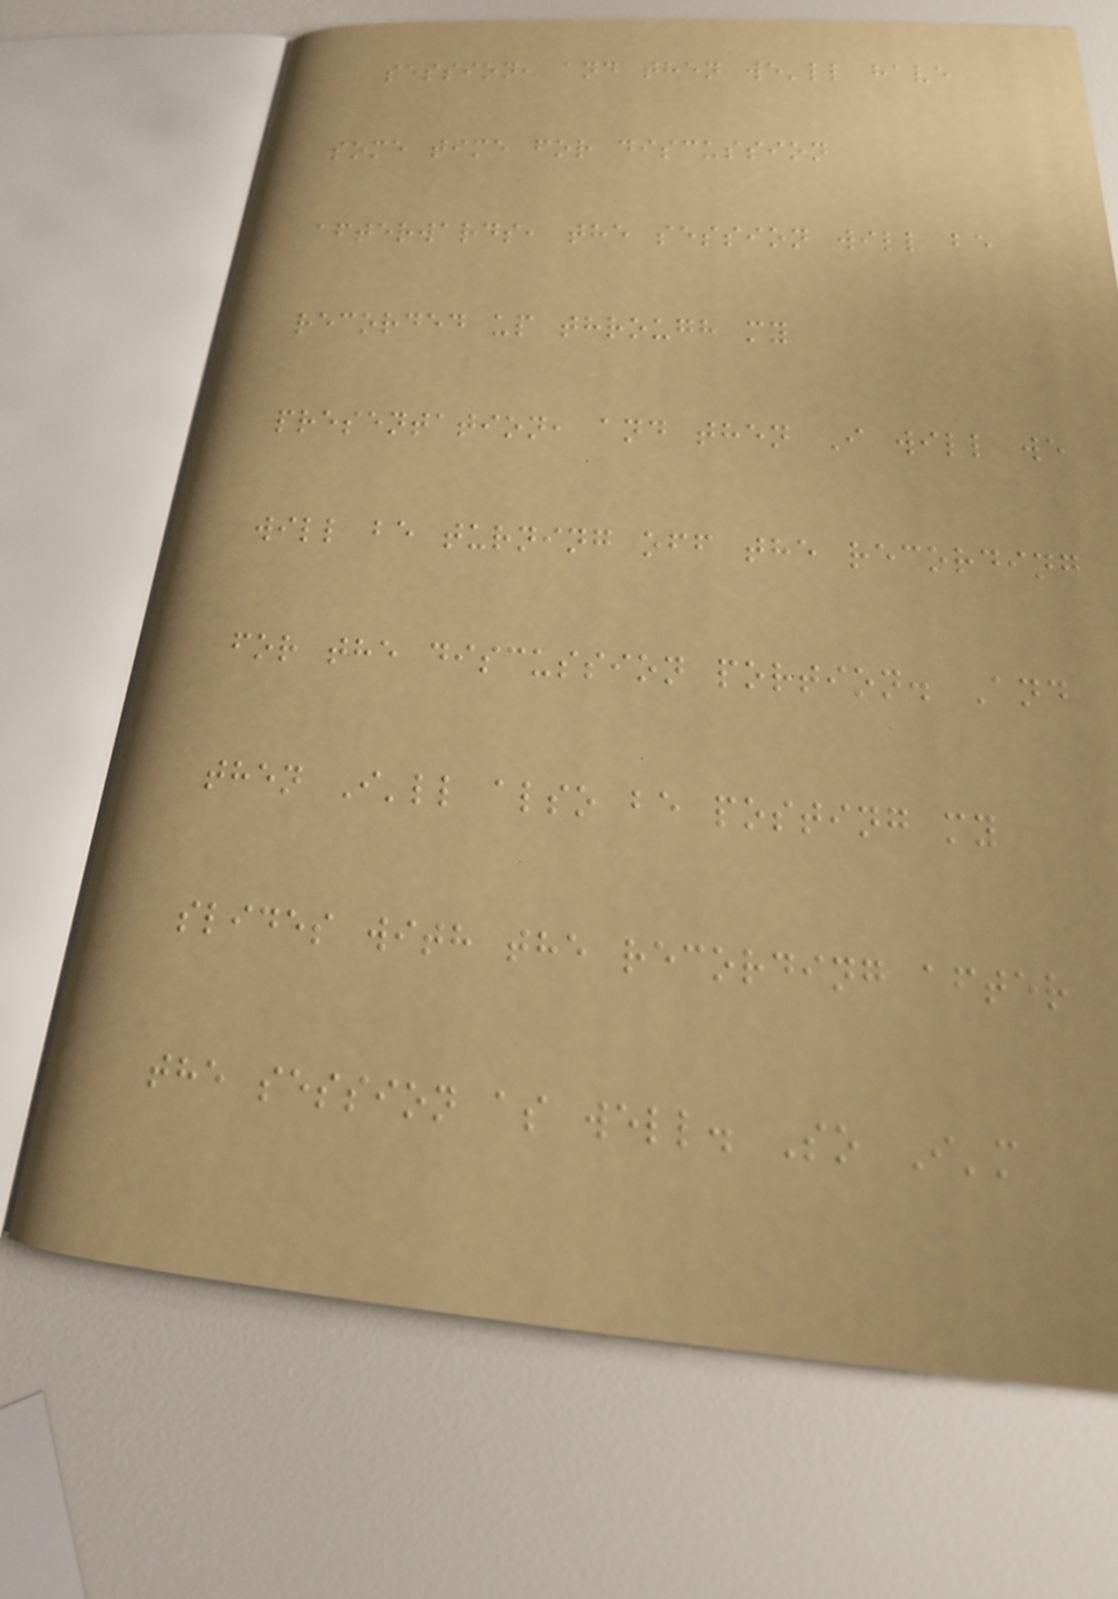session, and then we'll have
some time for discussion
afterwards, the session will be
recorded up through my
presentation, and then I will we
will be turning off the recording
for the discussion portion. And
then I'll also be posting my
slides with the recording after
the session as well. So I'm
